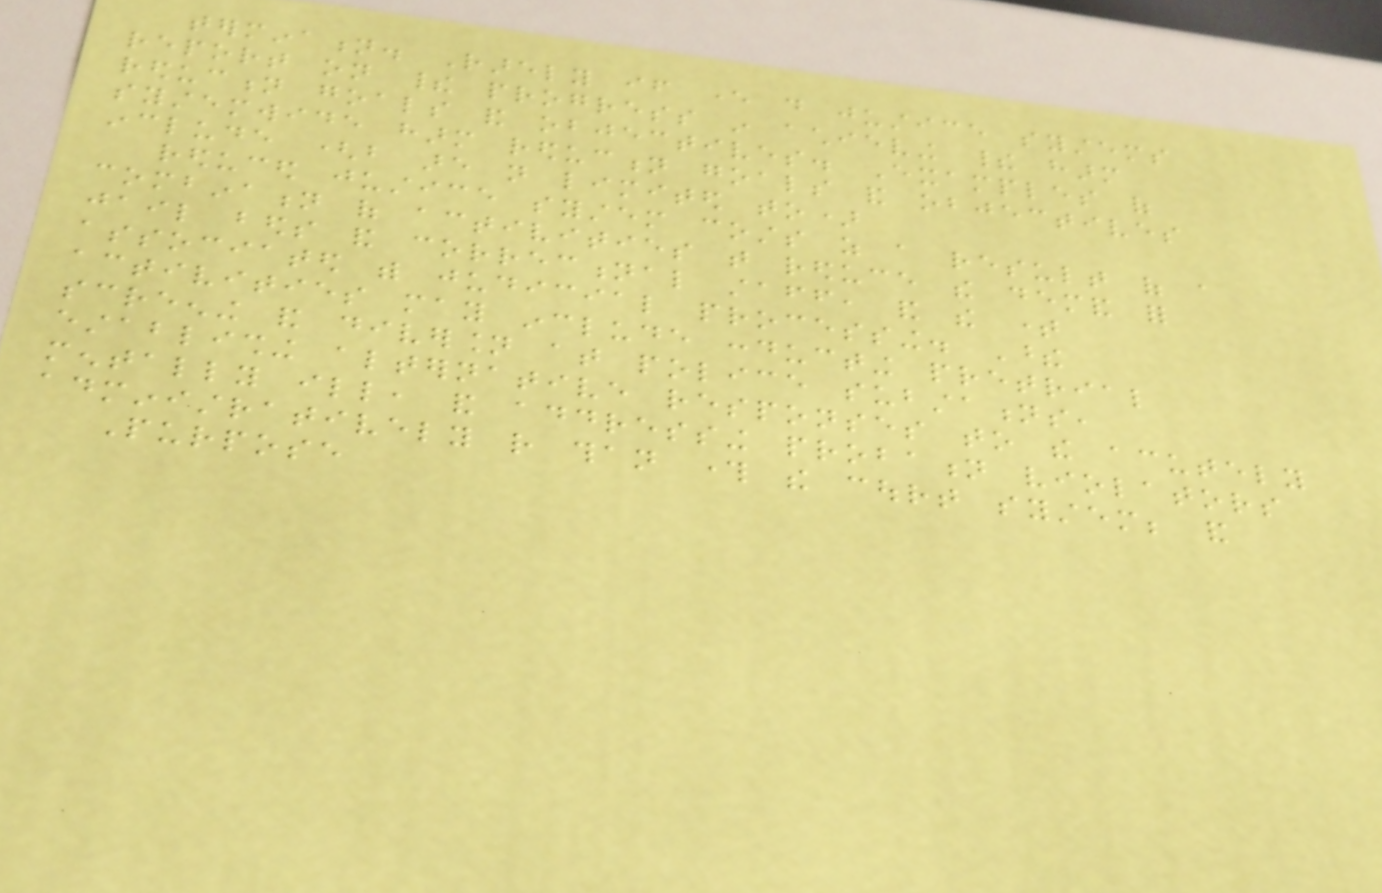termination. Rarely if ever do justice systems
report on their progress in achieving their harm
reduction goals and objectives. Examples of
systemwide harm reduction goals and objectives
include (but are not limited to)
reduced justice system costs as a result of a
combination of activities that reduce the demand for
jail beds and correctional staff, and the time
associated with judicial processing. These
activities may include conducting pretrial
screening and diversion at police substations,
establishing alternative responses to the acutely
mentally ill, and addressing probation violators
administratively rather than through the court system; and
Purpose
